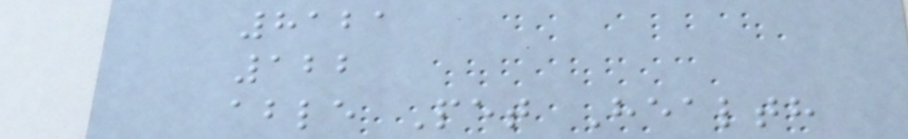8121
122
able Pet Health
